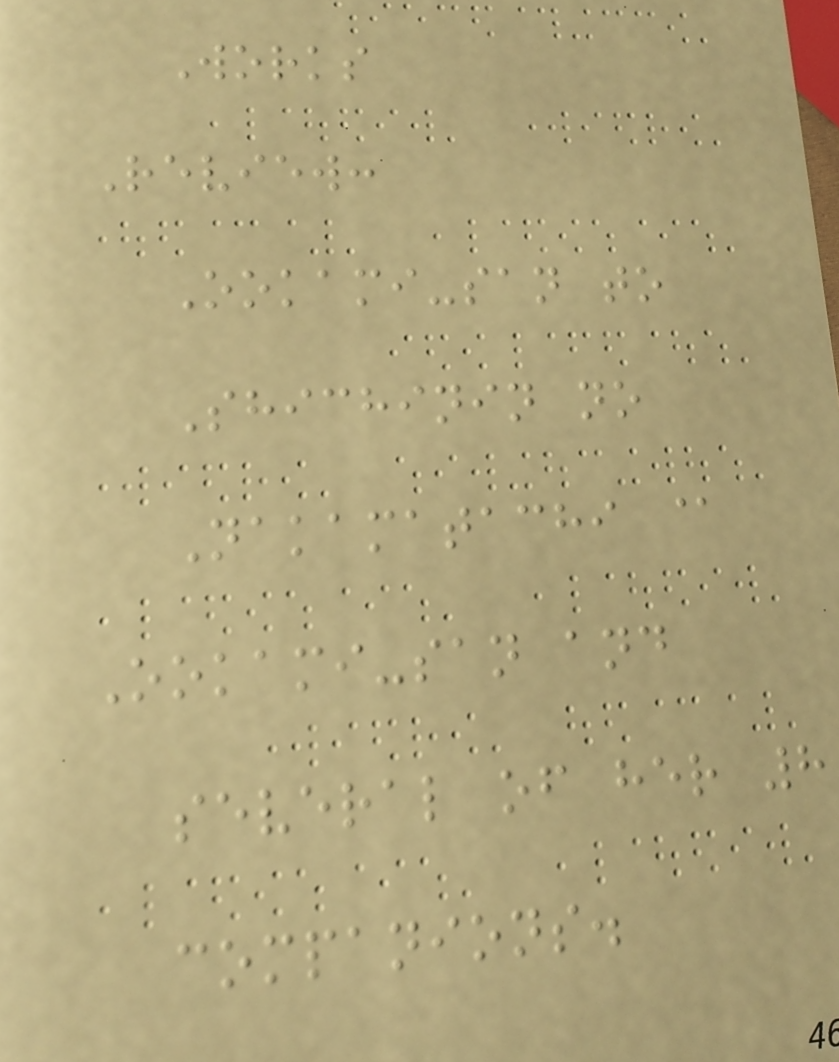Works
Review:
Ookami-san to
Shichinin no
Nakamatachi @
Ookami-san and
several of her 8
companions.
